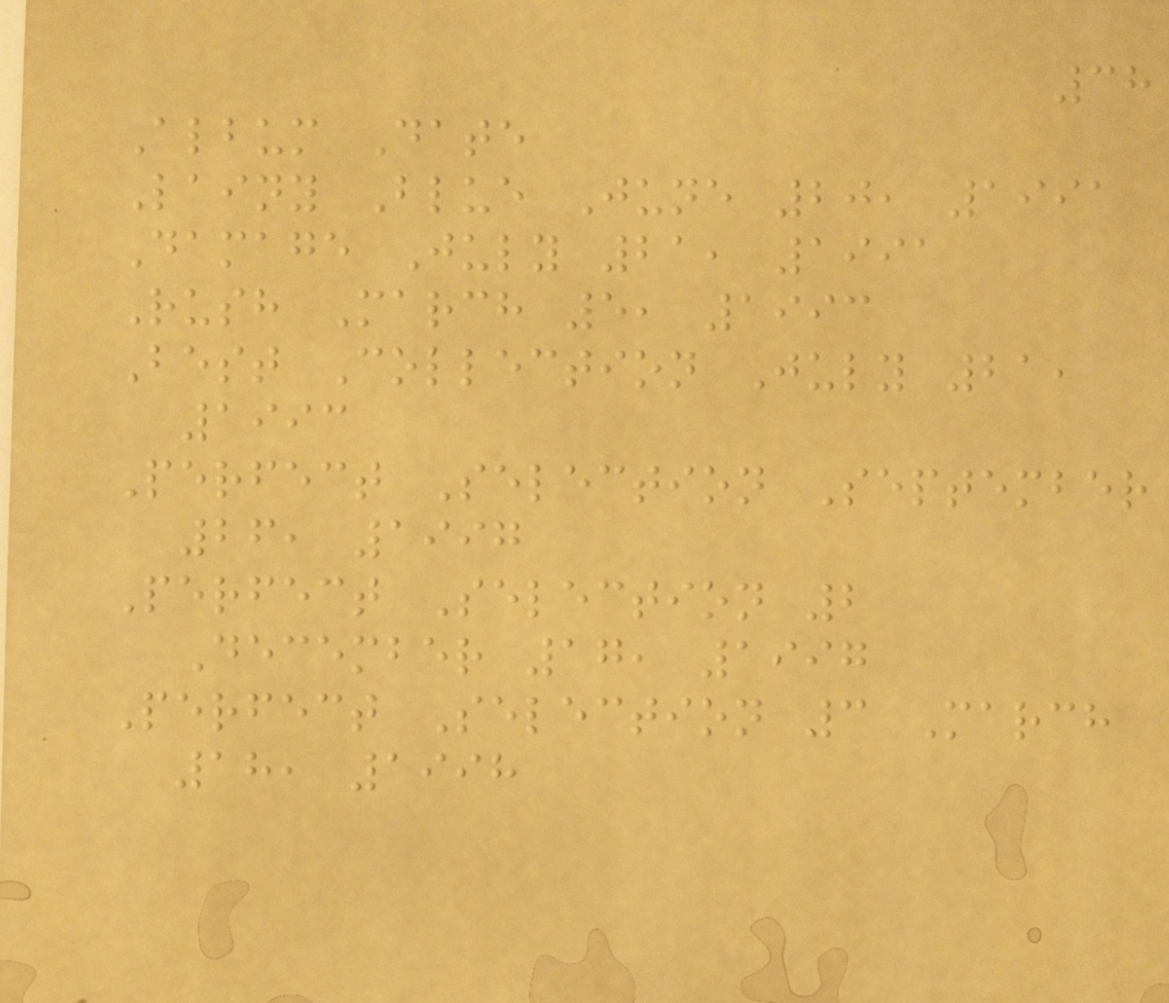38
Album Date
Lainy Blue June 20, 1991
Damage July 21, 1991
Rush March 5, 1993
Best Collection July 21,
1993
Perfect Selection September
26, 1997
Perfect Selection 2
December 17, 1997
Perfect Selection 3 March
18, 1998
